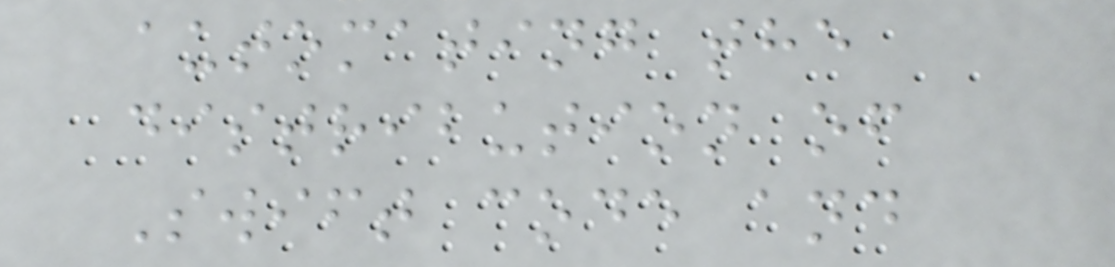automating the
distribution of
Swift code and
